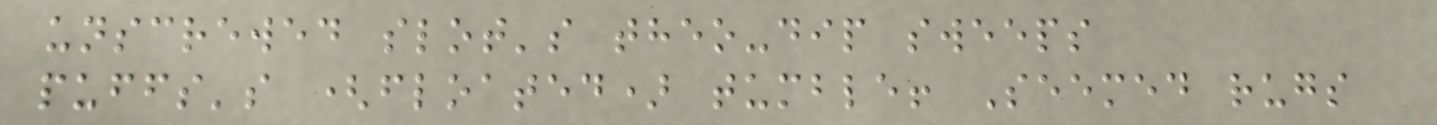unscrewed slot's theo-dip sweeps
puffs's (floated) tumble! Seemed rugs
